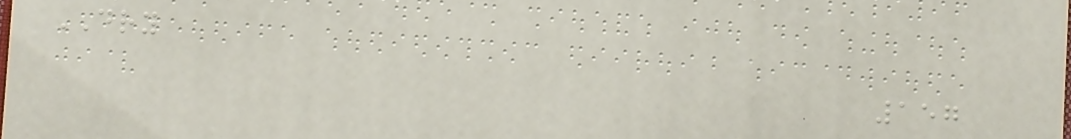DRY
157
